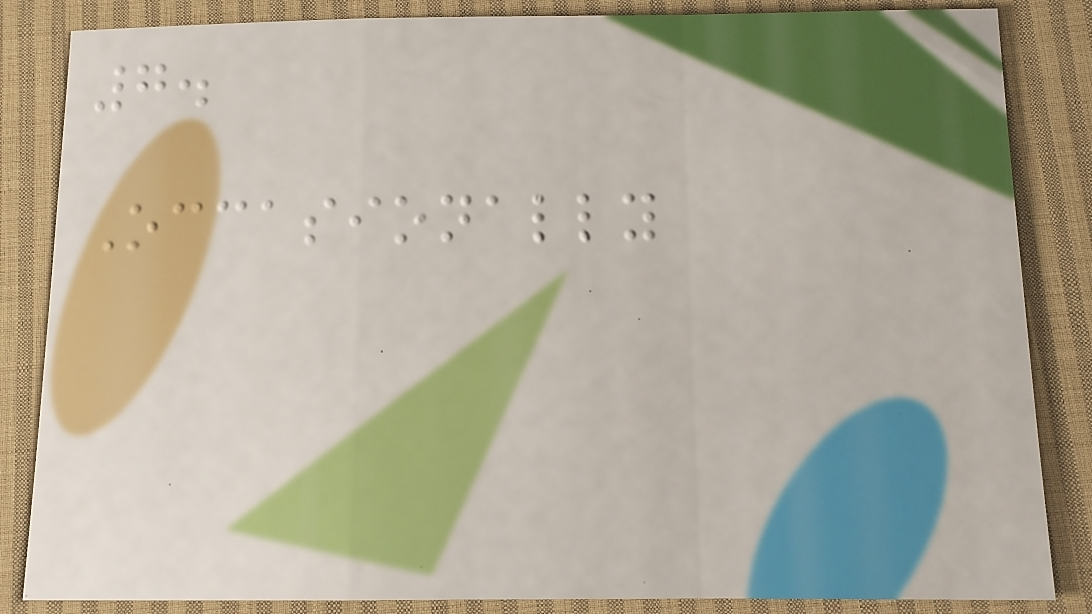7.
Occasionally
